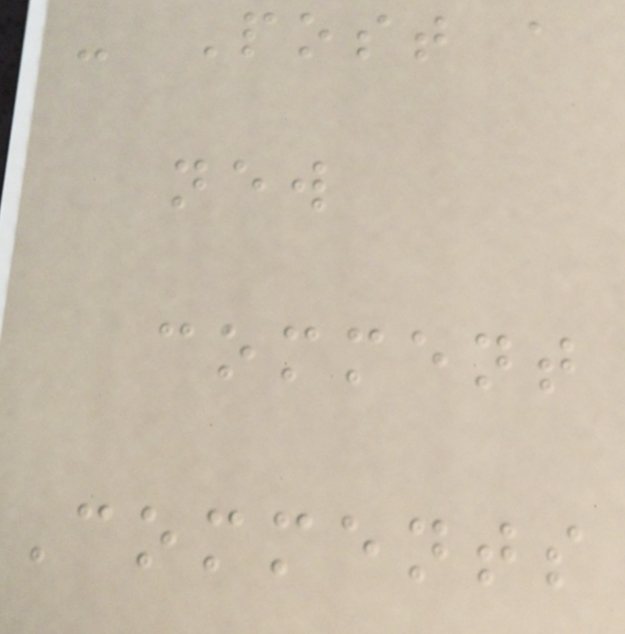- Post a
new
comment
Comments
